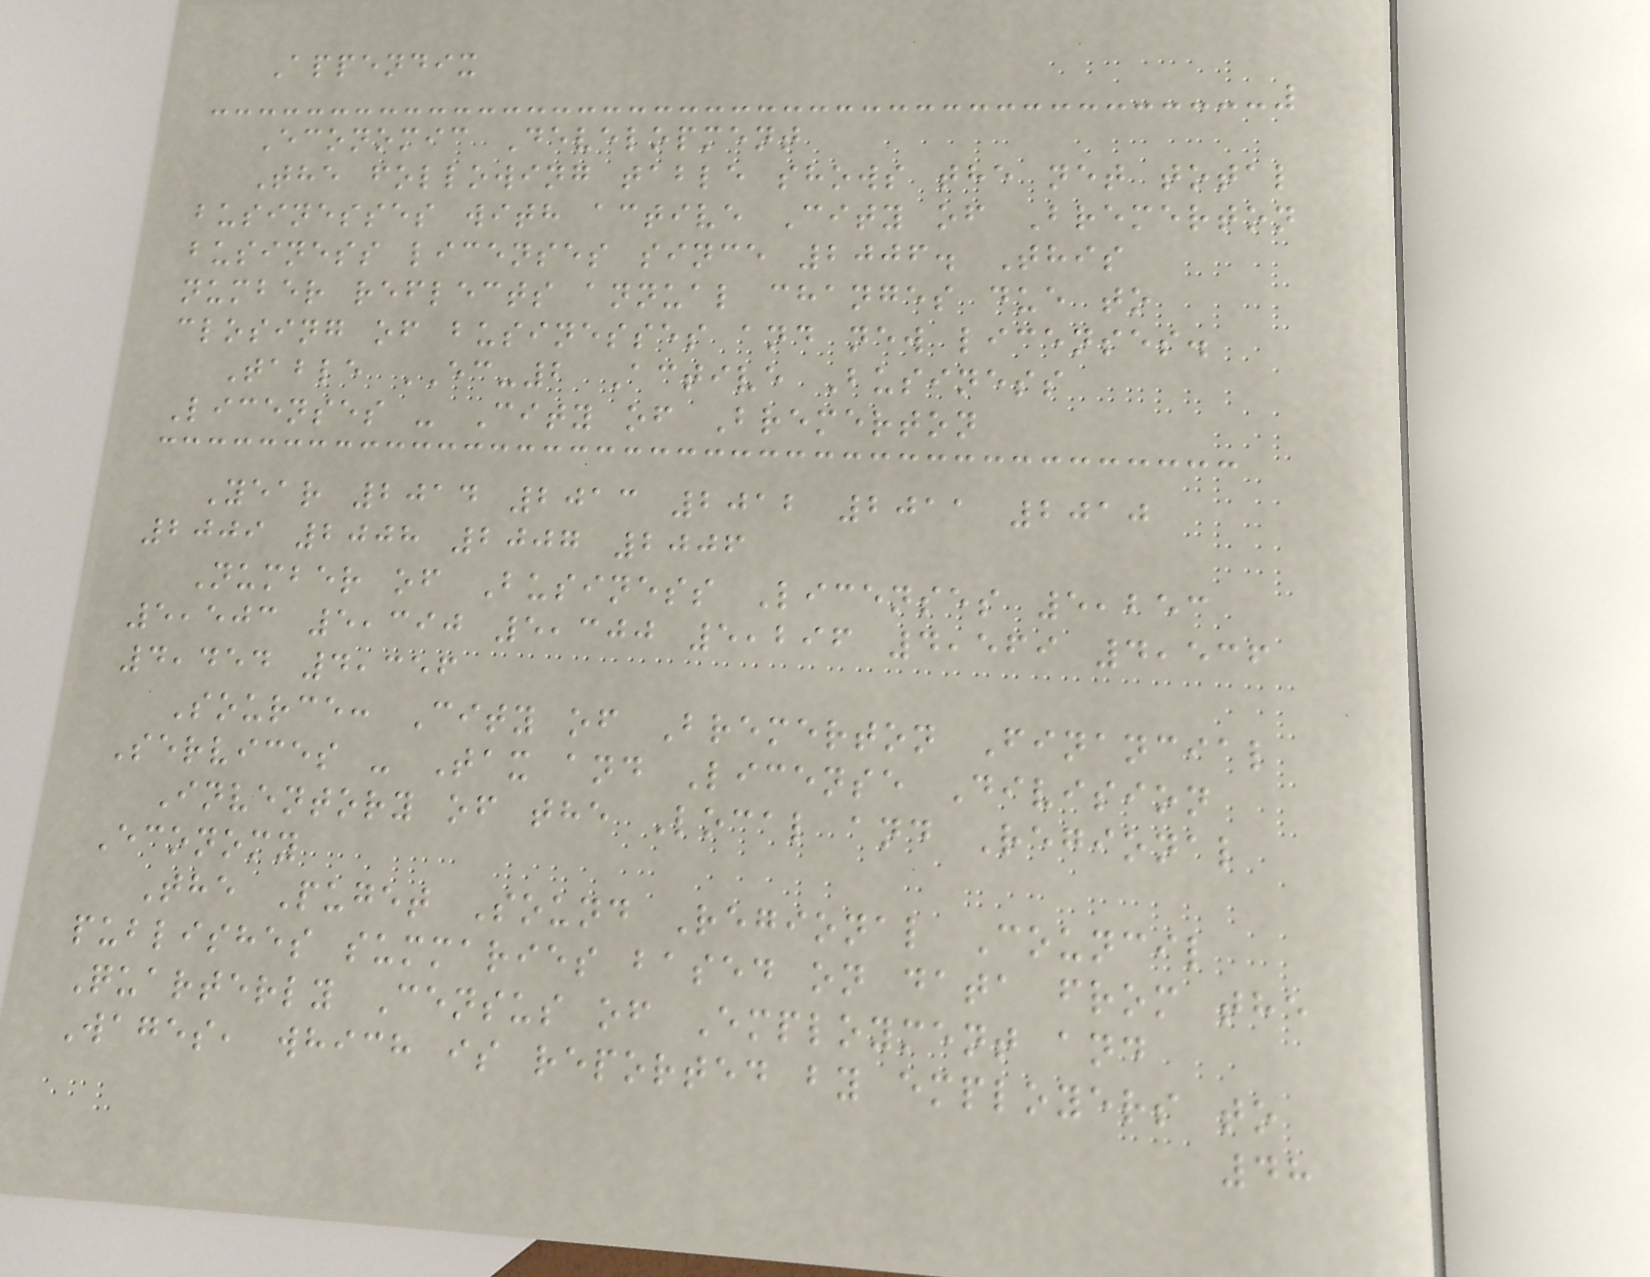Appendix
Economic Development
The following table shows the net total
businesses with active City of Bremerton
business licenses since 2006. This
number reflects annual changes due to
closing of businesses and new licenses.
Table EC-2 Active Business
Licenses - City of Bremerton
Year 2014 2013 2012 2011 2010
2009 2008 2007 2006
Number of Business Licenses 5,253
5,503 5,390 5,300 5,296 4,569 4,536
4,454 4,356
Source: City of Bremerton Financial
Services - Tax and License Division
Inventory of the Local and Regional
Economy
The Puget Sound Regional Council
publishes summaries based on data from the
Quarterly Census of Employment and
Wages, which is reported by employers to
48
